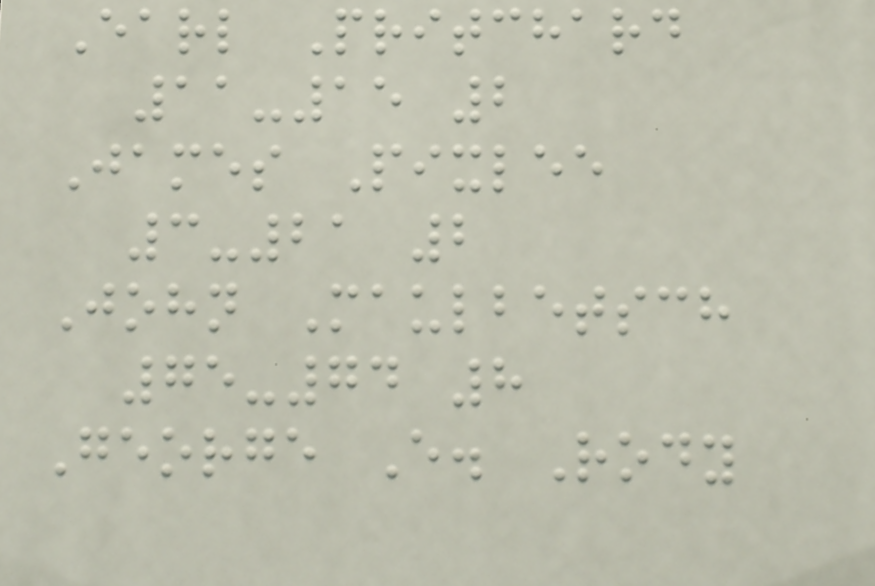Earl Pritchard
11-15 2
James Pixlee
3-21 2
John Maulbetsch
75-74 8
George E. Rody
